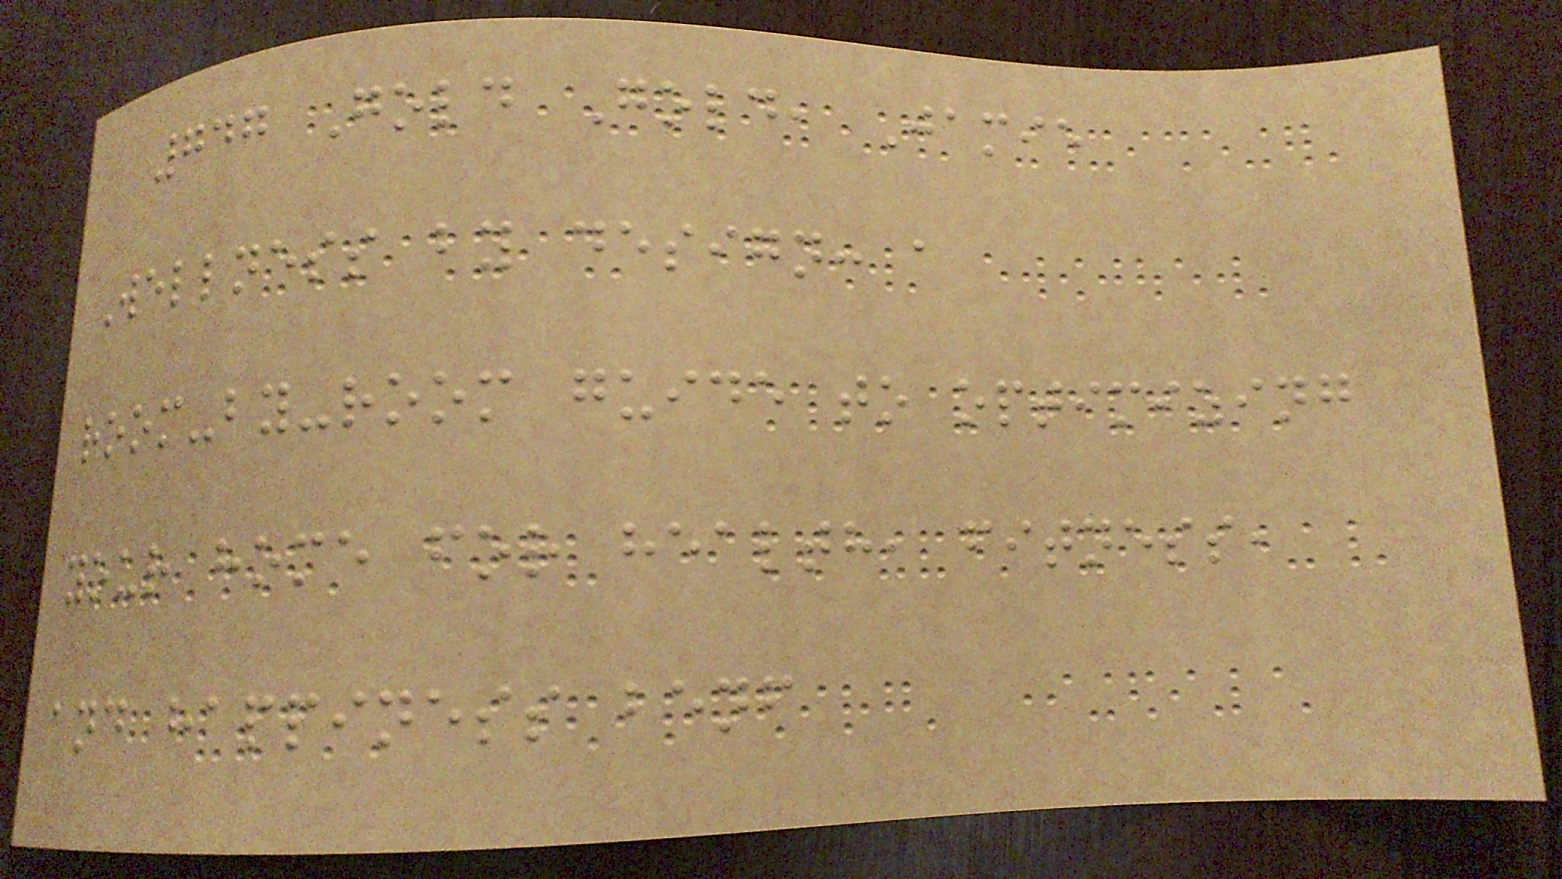747 Gold Gold, Jamie
Wellness by design: a
room-by-room guide to optimizing
your home for health, fitness,
and happiness benf
